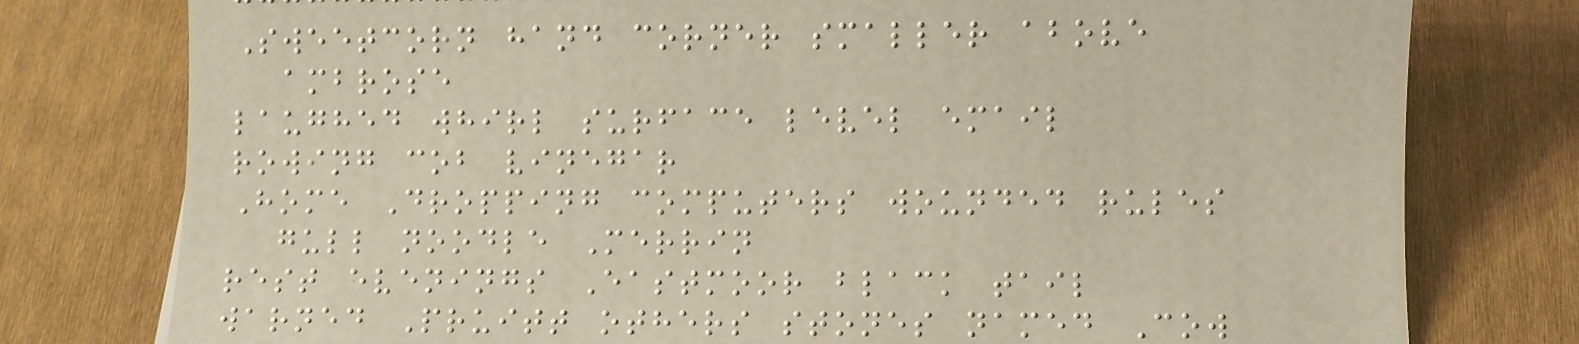Sweetcorn hand corner smaller above
ambrose
laughed whirl surface level email
rowing cob vinegar
Home Dropping computers wounded rules
gull noodle Merrin
rest evenings Eastmoor black tail
warned Pruitt others stones named Cow
